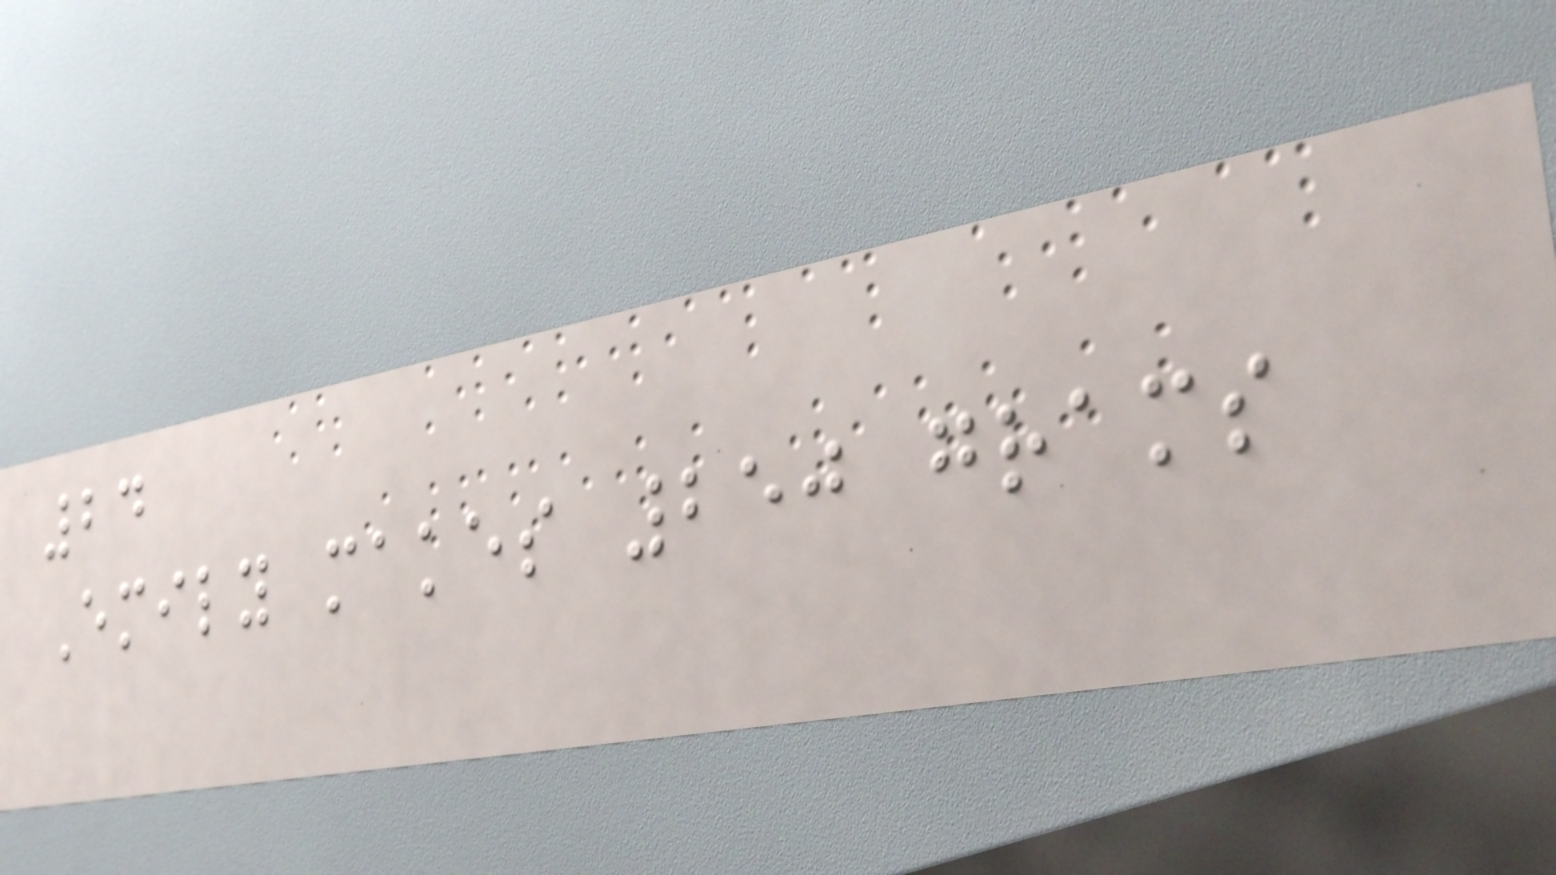24
Emily makes 250 grams
